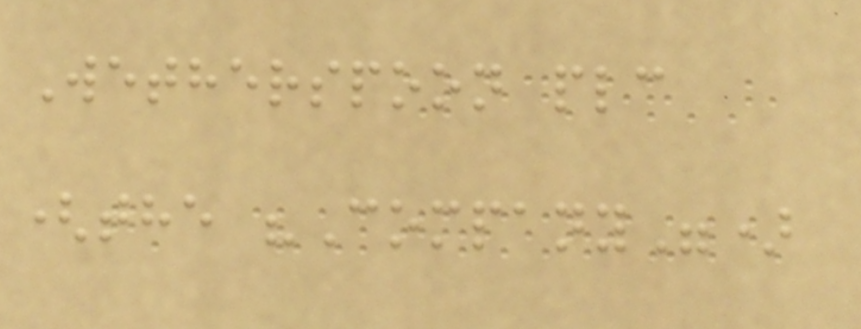Wetherspoon plc
(the "Company")
